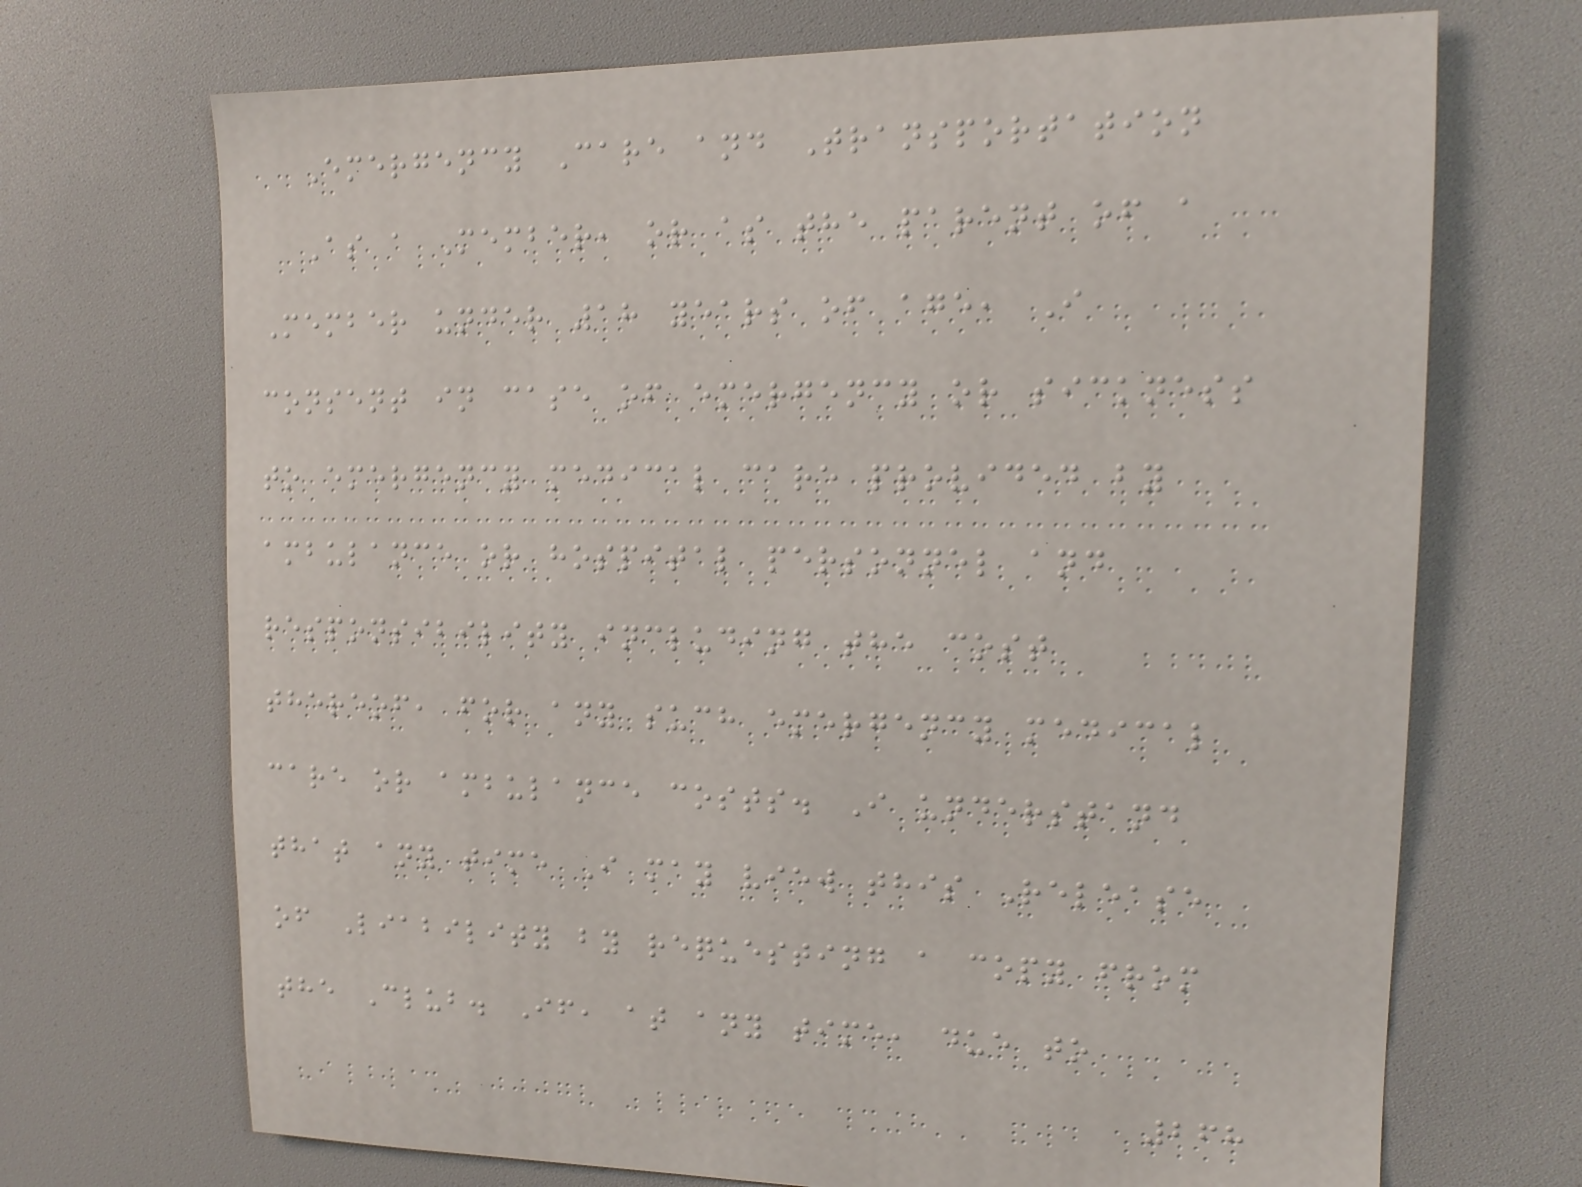Emergency Care and Transportation
As a Member, or as the parent of a
Member under 18 years of age, I
consent in case of emergency or sickness
to emergency medical care provided by
ambulance or hospital personnel and
responsibility including the cost
thereof, for any such emergency medical
care or ambulance costs. I understand
that any time I may view this Release
of Liability by requesting a copy from
the Club. If, at any time, due to
268
